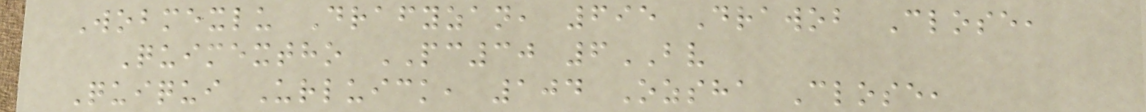Wobmexlu Drafyzan, 695 Drawob Close,
Quimextho PC30 6BV
Quiqui Urluick, 104 Ozsha Close,
